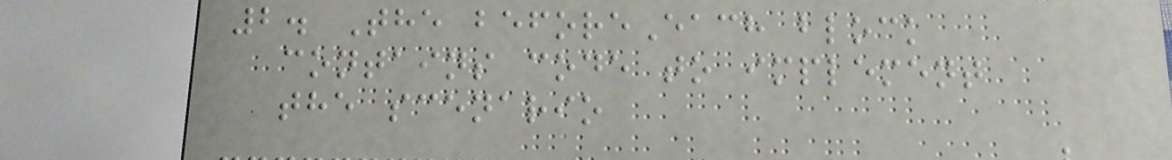2. The beforeEach block
contains code to implement
the scenario
